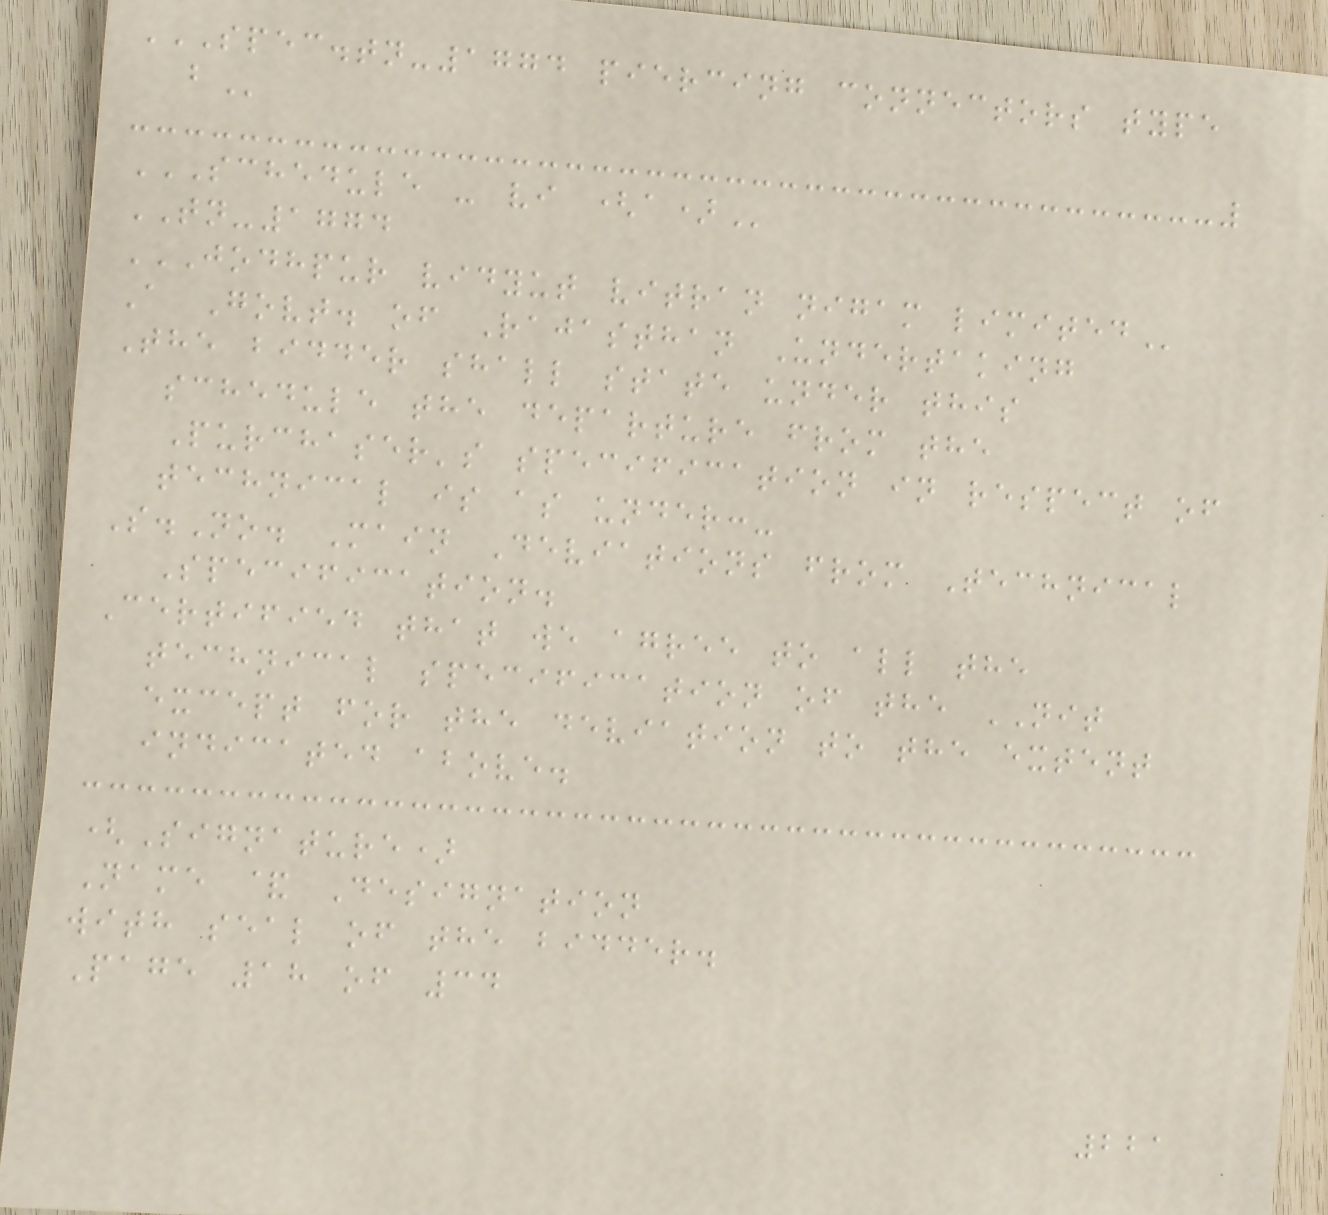SPEC.TN-1774 PIERCING CONNECTORS TYPE
B
SCHEDULE - VI (A)
TN-1774
JODHPUR VIDYUT VITRAN NIGAM LIMITED
A Govt. of Rajasthan Undertaking
The bidder shall state under this
schedule the departure from the
Purchaser's specification in respect of
technical is as under:-
S.No. Main Deviations from Technical
Specification.
Certified that we agree to all the
technical specification of the NIT
except for the deviation to the extent
indicated above.
(Signature)
Name & Designation
with seal of the bidder.
Page 18 of 34
221
